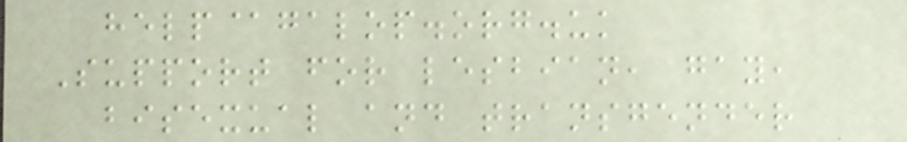help@galop.org.uk
Support for lesbian, gay,
bisexual and transgender
